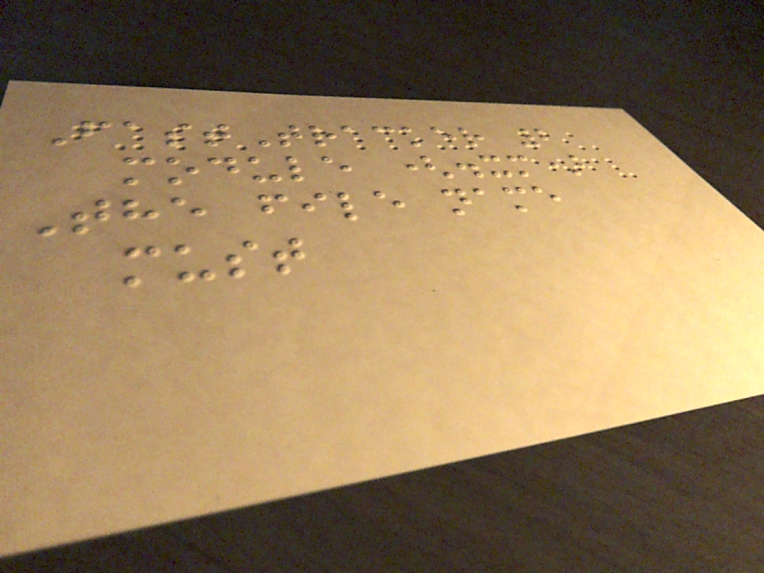FastTracker 2
module (.xm)
The file name
must
